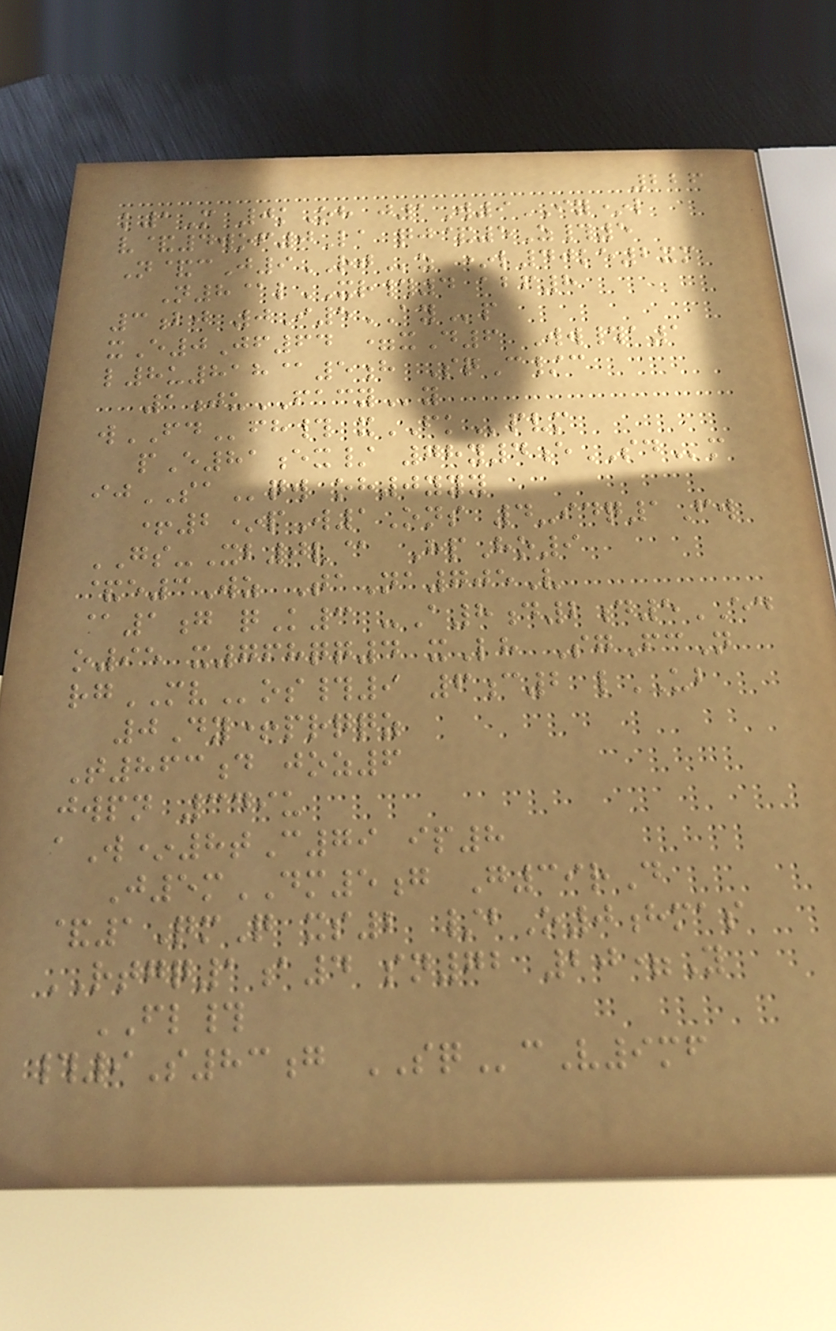226
k1M 0kOh j1W9IY*l
v&4wof0La qj&5Z#5
N&cJ9RJz *l40ke2xm
N8@lXR#4 abf8
3bj 0I5AYp
xE0Jf64 =xD6 Ww#a1
l8u818@5h SqC/c
1juFACYy
wFDfh# xFKpvm
pE81ex/ 78y4eSDm
ijSAqw oh0yyy
+2*pW1Ons 4-idq1Fw
GS-Xb0v@ HpHo9
&e3Wz TaNa705V
@1g qK3 -A8d2d5ED
o95 x768qq4 xLh SgFcN
rgMVos#9 6c2 lUB
0Dy+prqqz
T863d joz6
jwpn 349u
aW*8tC79 ip8
J5mDM5g G39rD
&1QmQ xs2 /bO0hmas
RTGQ1a4 sn72 20=Y
FL#
#9S83g SQcV9mf
